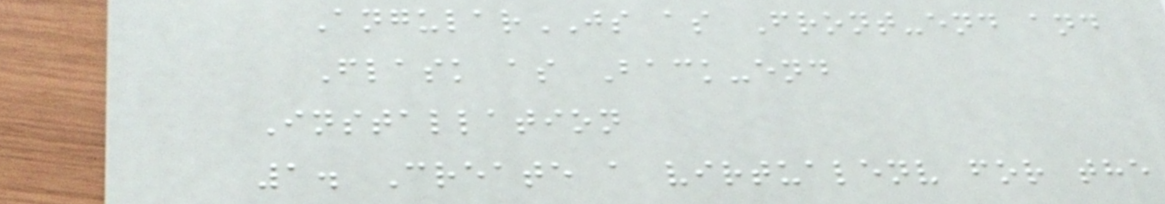AngularJS as Front-end and
Flask as Back-end
Installation
1. Create a virtualenv for the
